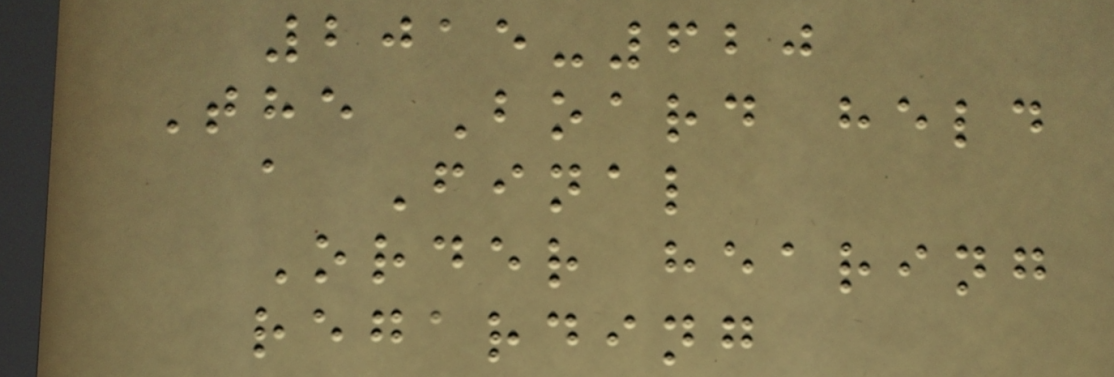2015-620
The Board held
a Final
Order hearing
regarding
